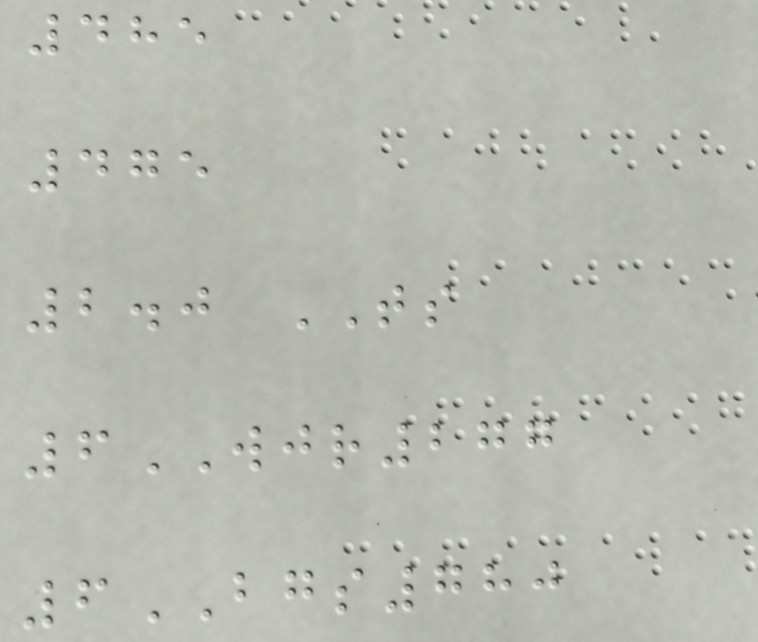485
475
2.0 TS
6WJR277
6BGS780
